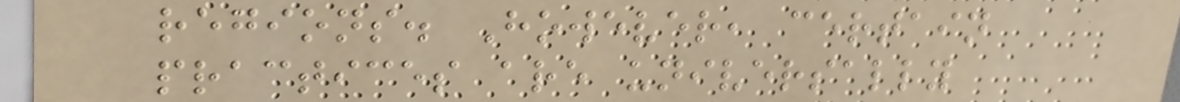regions. However, certain
practices are universally
